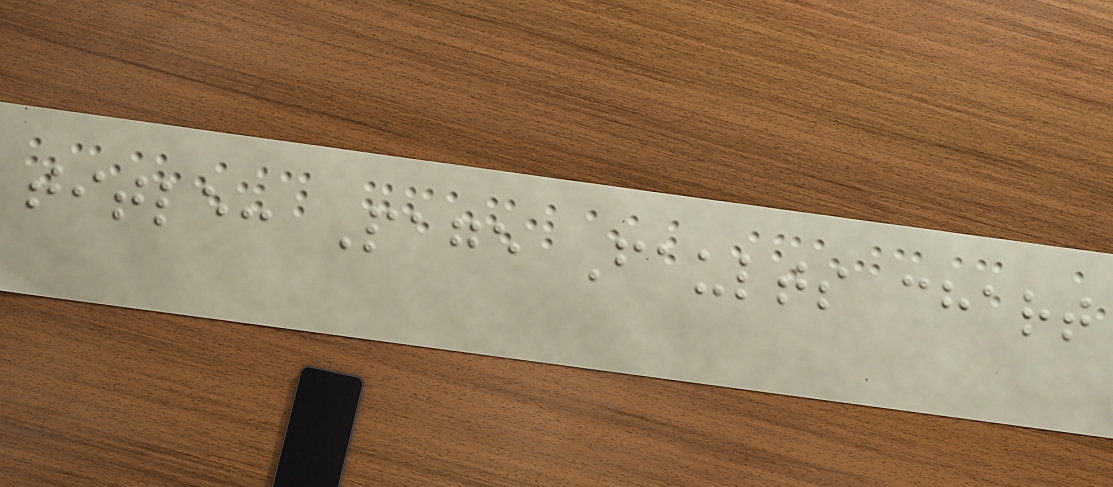title: Page Faults chart
